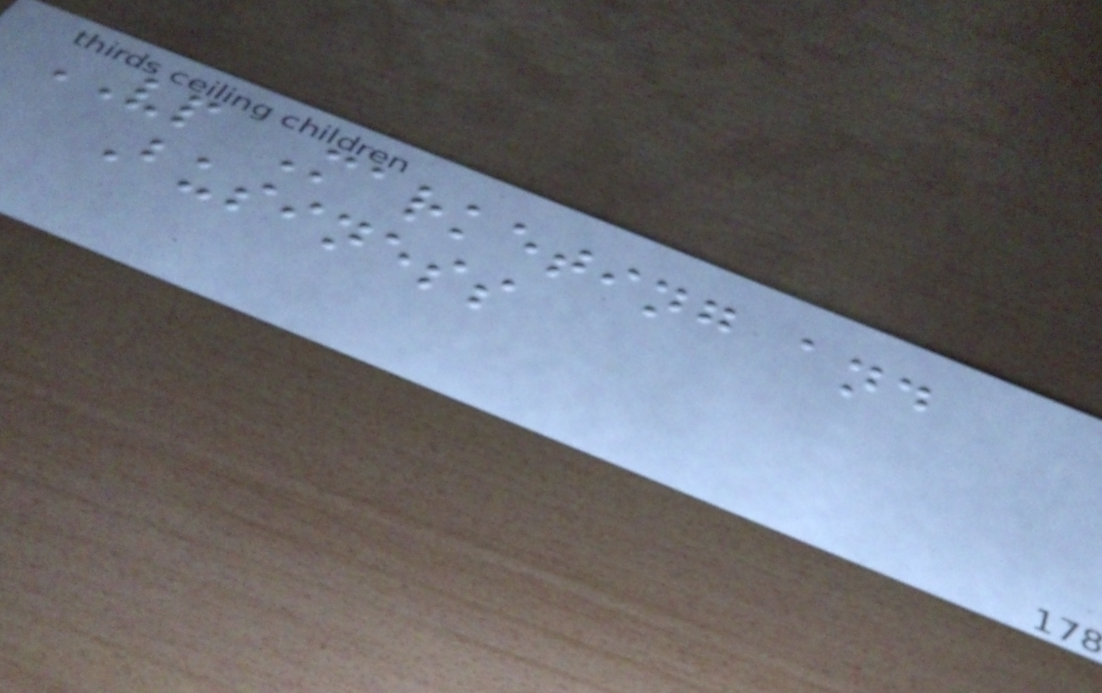VP Marketing and
Business
